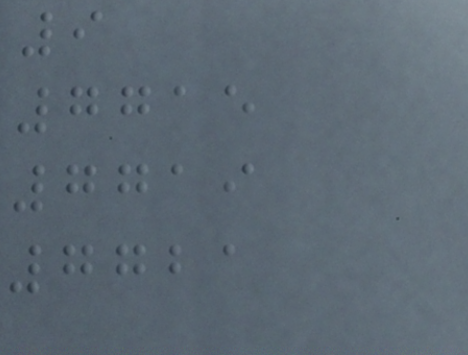9
7715
7719
7721
